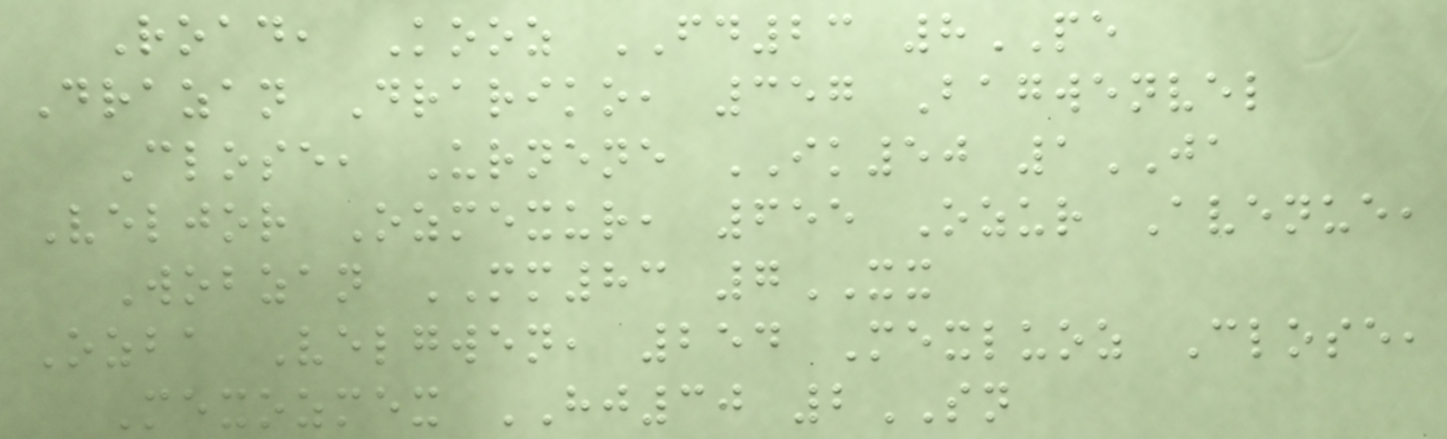Road, Kooz FD23 8PE
Drazan Drariko, 357 Bagwenvel
Close, Urnene IK50 1JA
Veljor Ozmexur, 655 Ozur Avenue,
Wobzan MM83 7XX
Ozba Velgwen, 254 Mexluoz Close,
Mexozmex HJ30 2SN
